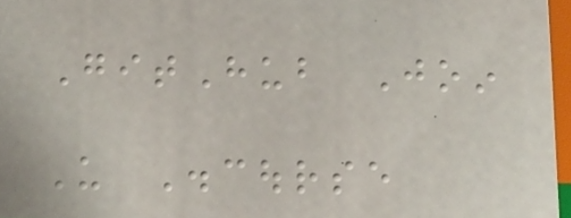GitHub Join
Us Discourse
